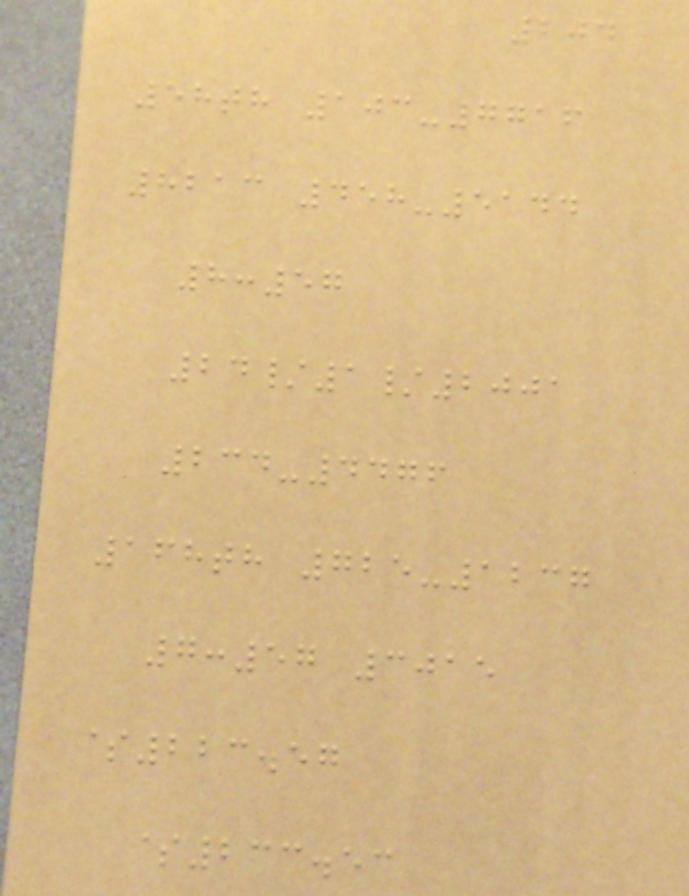204
58th 103-7716
8213 458-5144
8:57
24/1/2001
234-4476
168th 725-1237
7:57 3015
$223.57
$233.53
